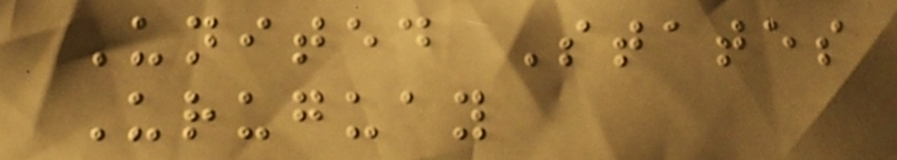United States
Uruguay
